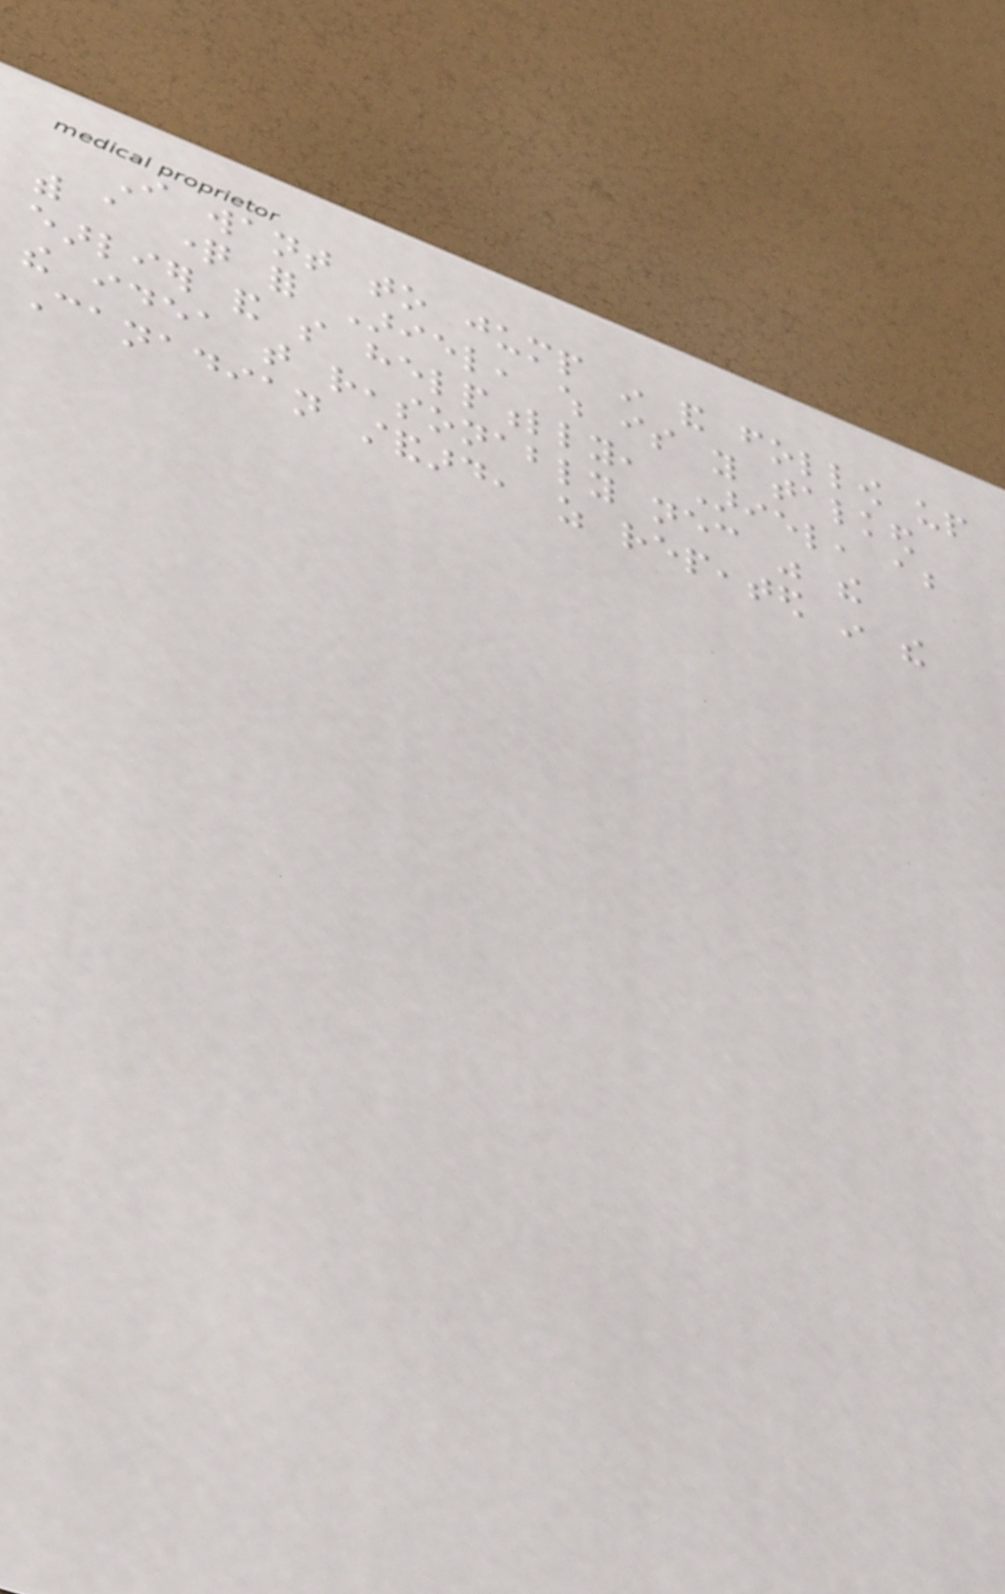I want to jump in and follow up
with a question for Ariel, which is you talked
earlier and so helpfully, Ariel, about
the idea that reasonably necessary was the
Canadian standard, as repeated in the
